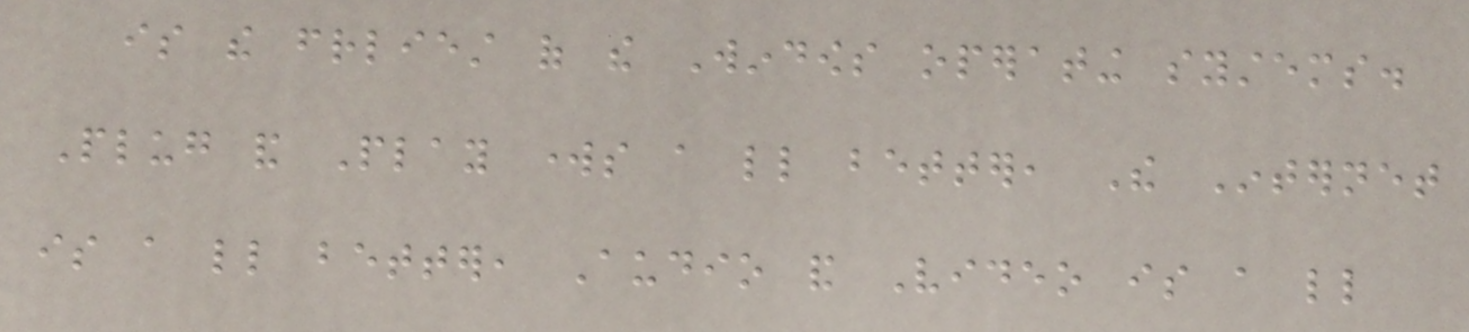is the friendliest of the Windows operating systems.
Plug and Play works a little better, The Internet
is a little better, Audio and Video is a little
